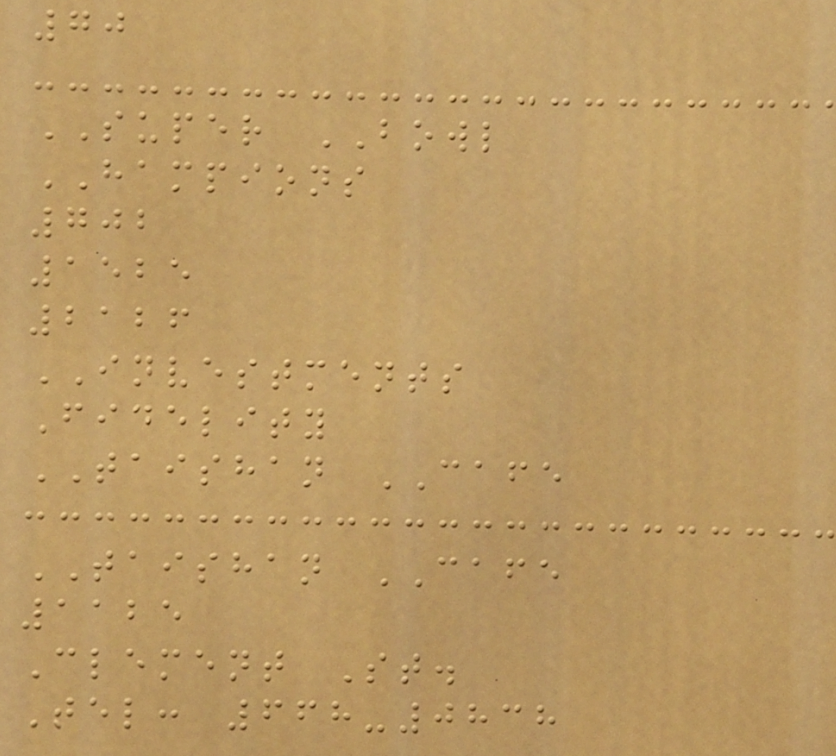70
SUPER BOWL
HAMPIONS
702
1525
2126
INVESTMENTS
Fidelity
TAISHAN CAFE
TAISHAN CAFE
1125
Clement St.
Tel: 668-0838
